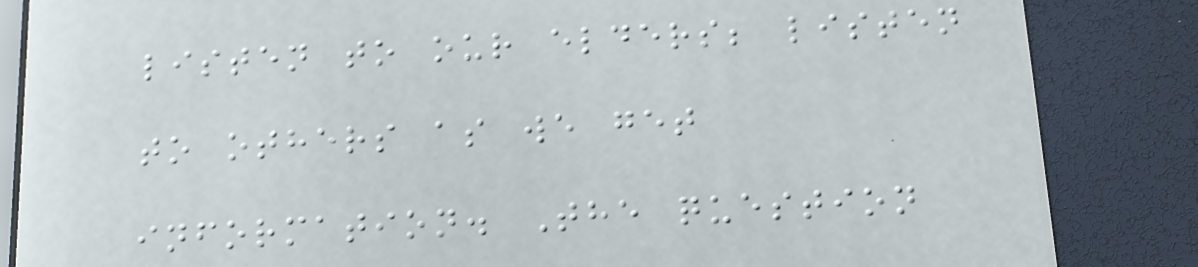listen to our elders; listen
to others as we get
information. The question
